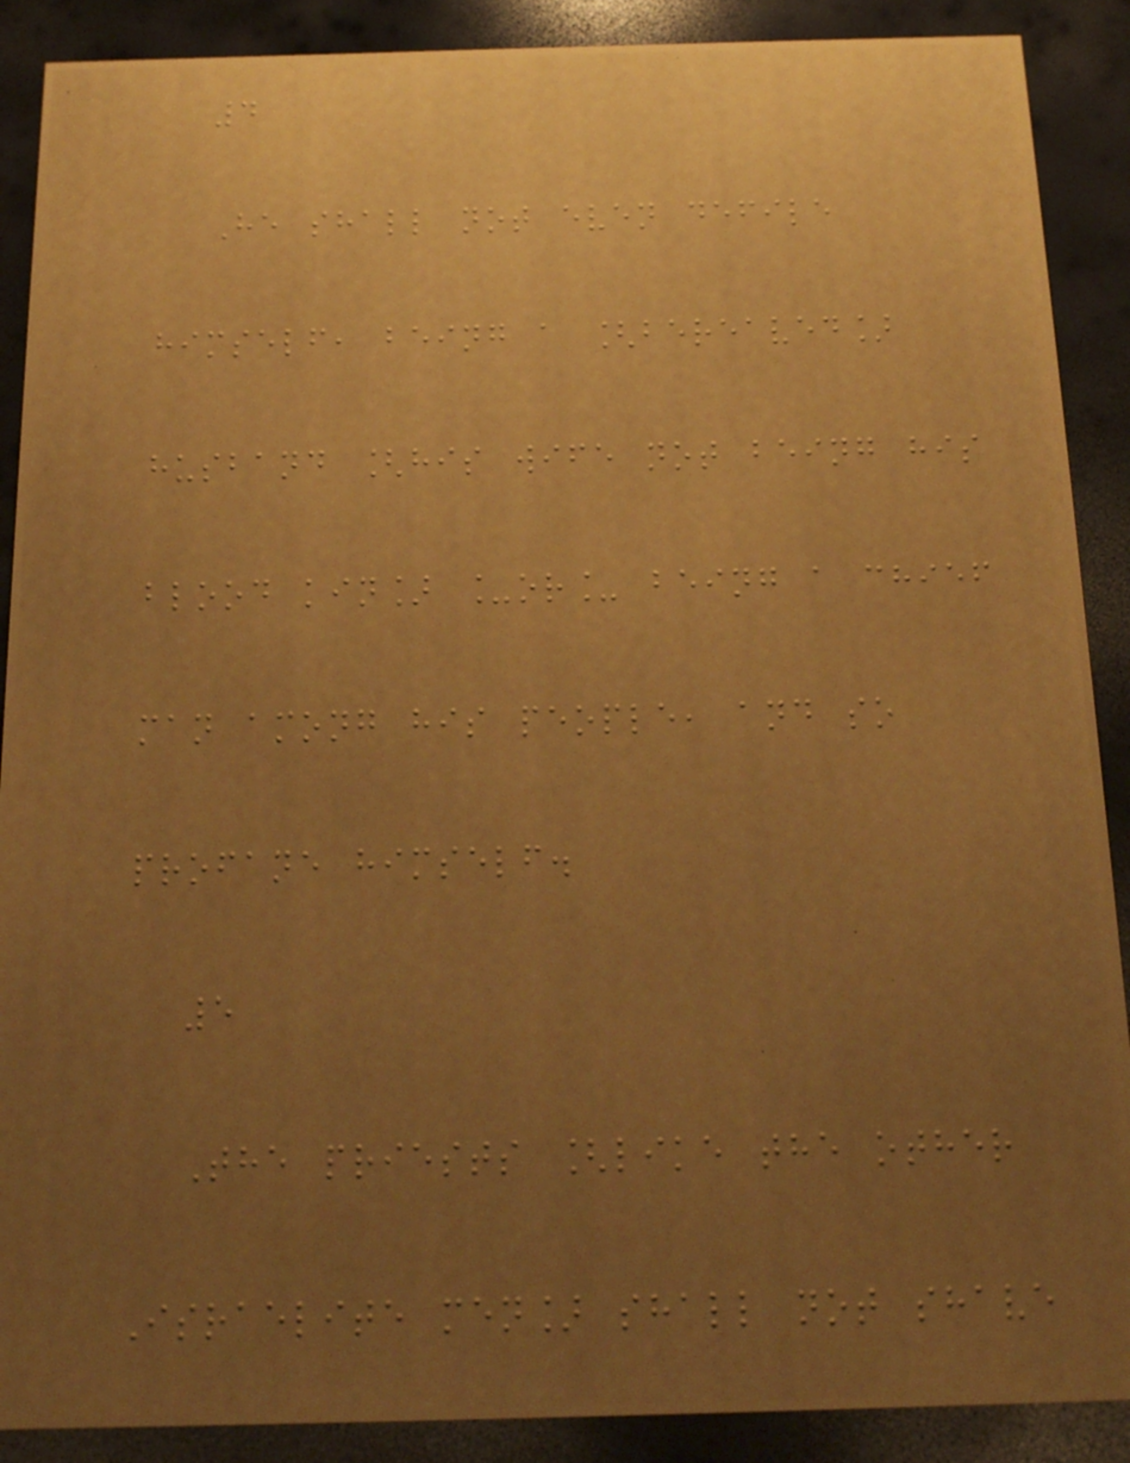4
He shall not even defile
himself, being a [bereaved]
husband [his wife not being his
blood kin] _or_ being a chief
man among his people, and so
profane himself.
5
The priests [like the other
Israelite men] shall not shave
